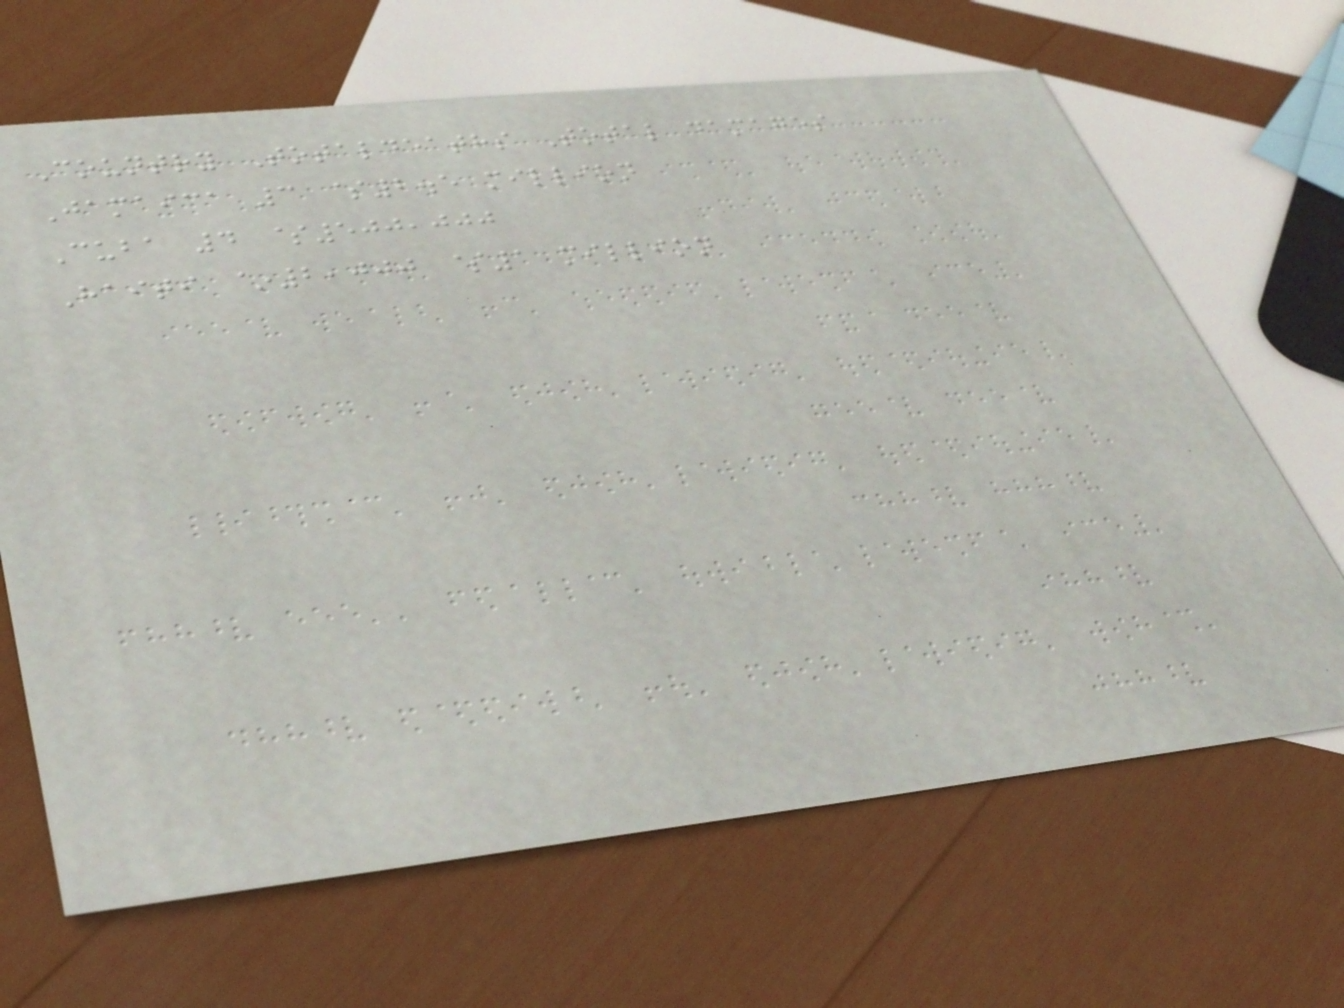Country Totaldeaths Total damages
Jamaica 3 $2.5 million
Cuba 4 $500,000
Haiti ~2,000 $1 million
